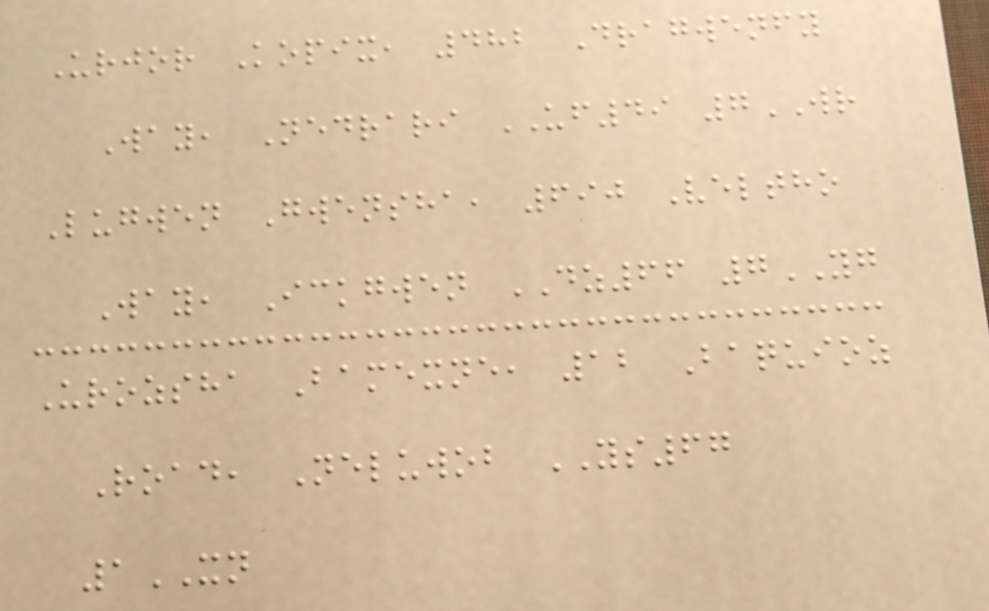Urjor Kopix, 482 Dragwenfy
Way, Nedrari UF49 7WR
Lugwen Gwensha, 690 Veltho
Way, Ickgwen DZ66 7YG
Urozsha Bamexne, 12 Baquioz
Road, Neluwob YS67
1XN
